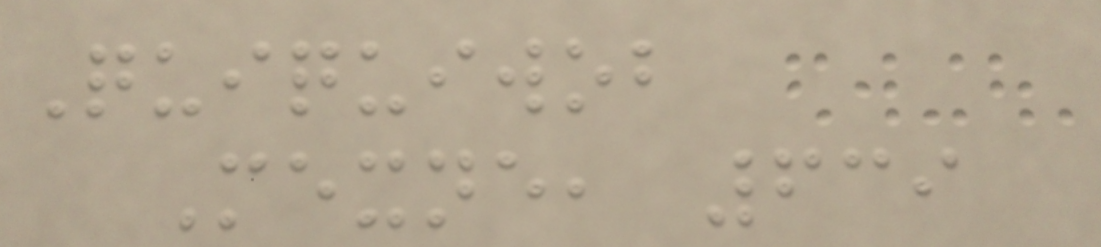Quiquiwob
Mexne, 639
